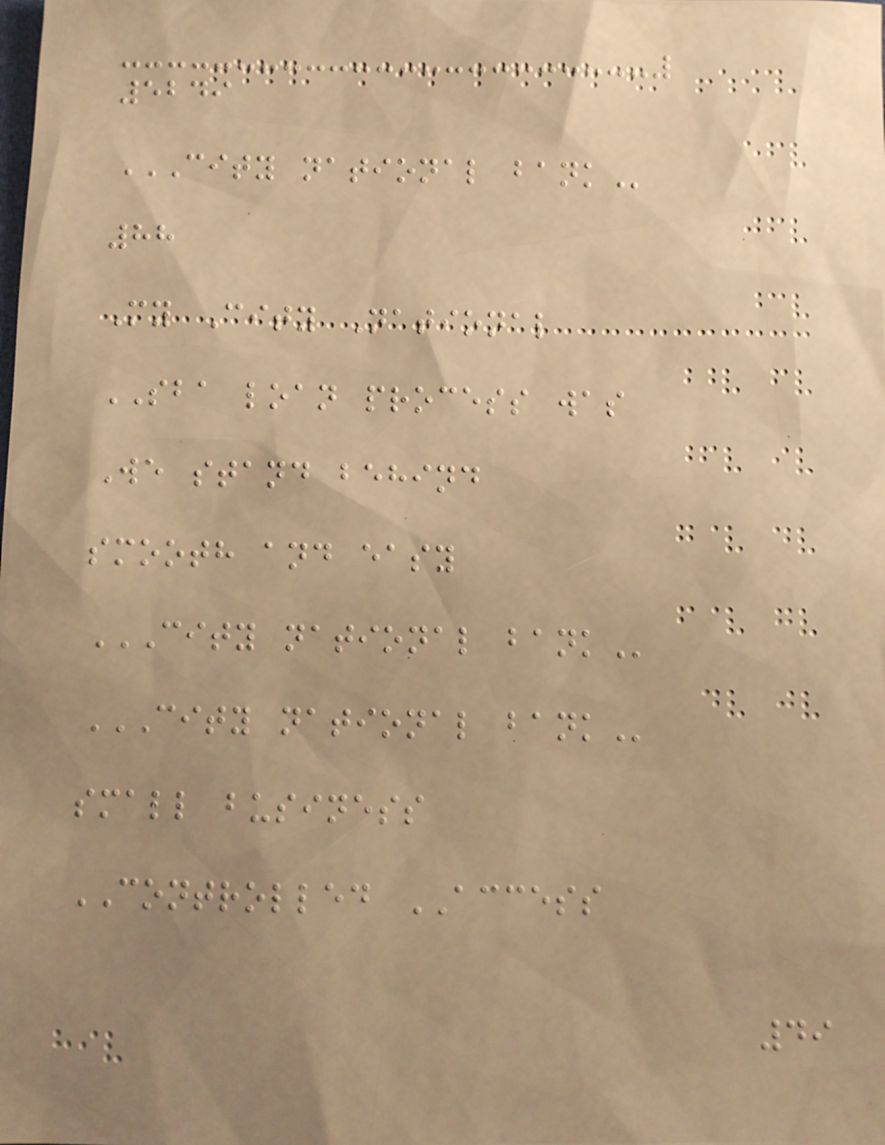5249
CITY NATIONAL BANK
88
My City National
SBA loan process was
We stand behind
smooth and easy
CITY NATIONAL BANK
CITY NATIONAL BANK
small business
CONTROLLED ACCESS
49
